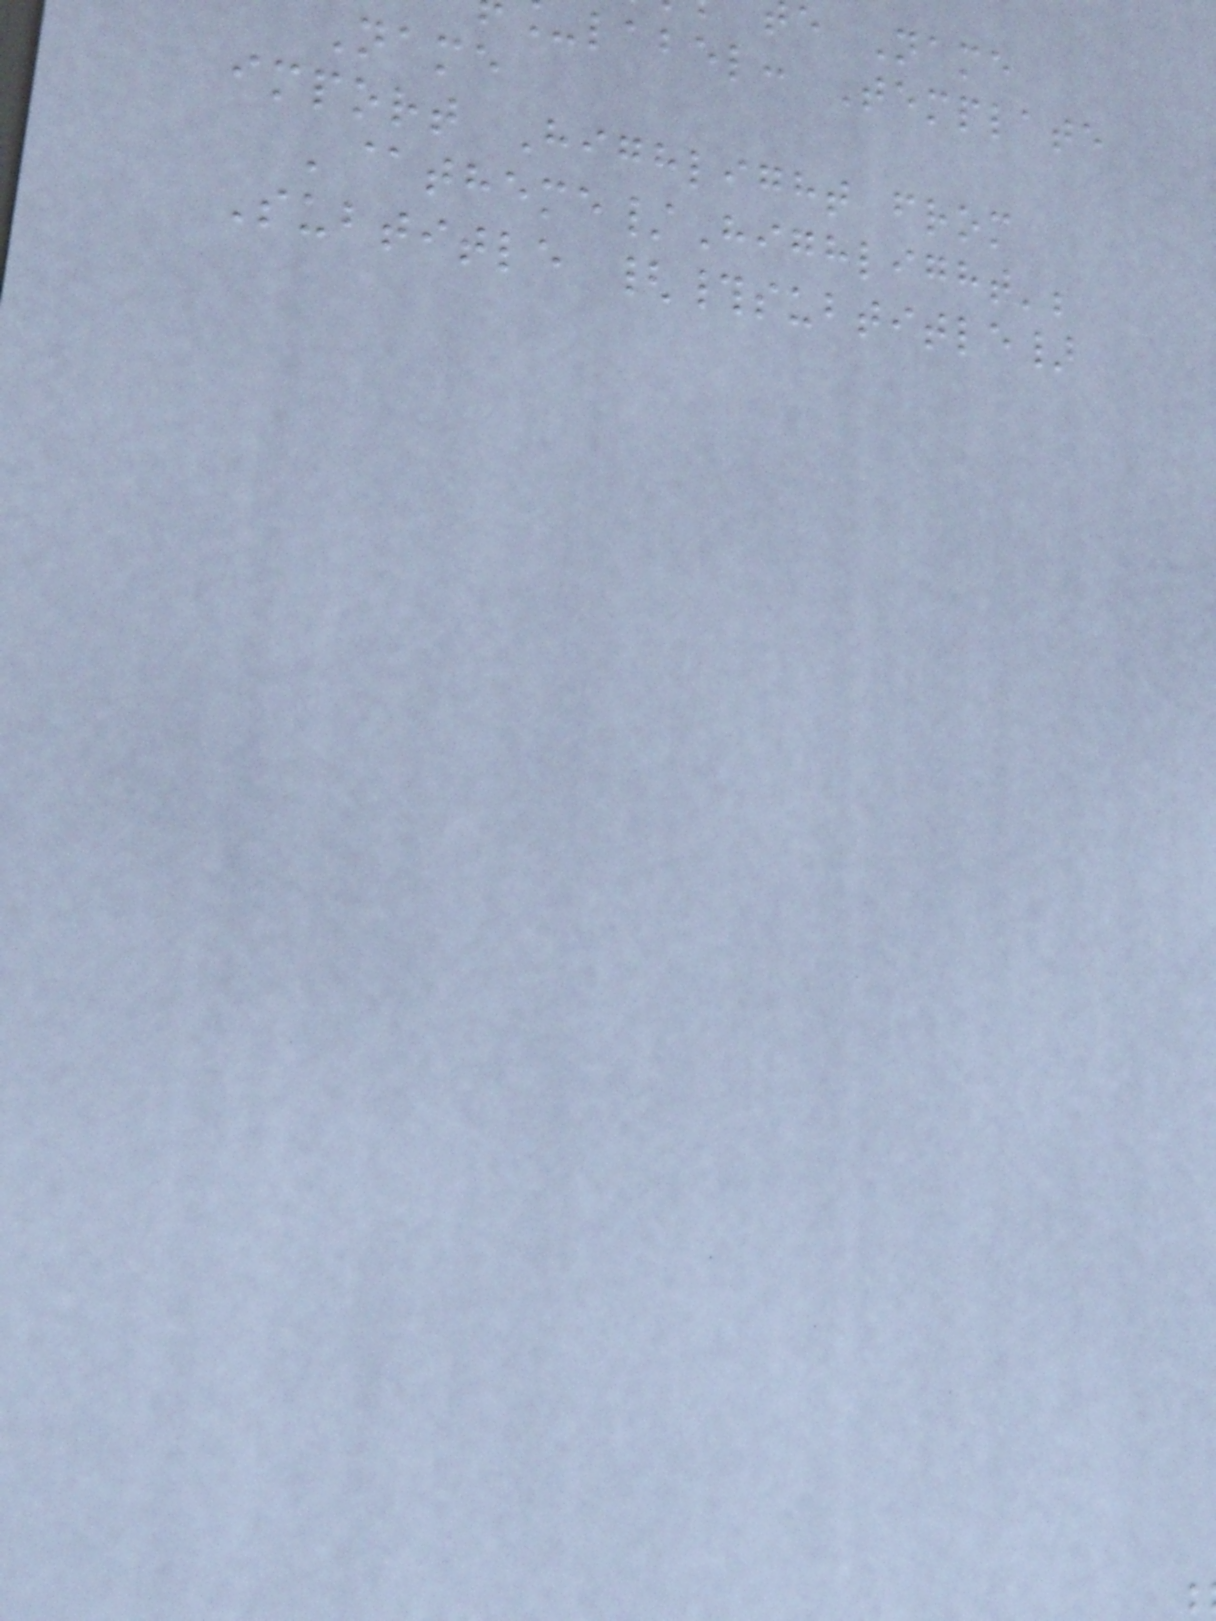e Name
label: Template
Name
import Highlight from
'@theme/Highlight';
Subtitle {#subtitle}
